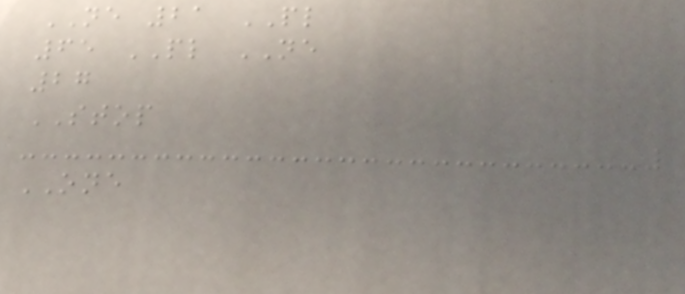NE 21 PL
65 PL NE
27
STOP
ONE
